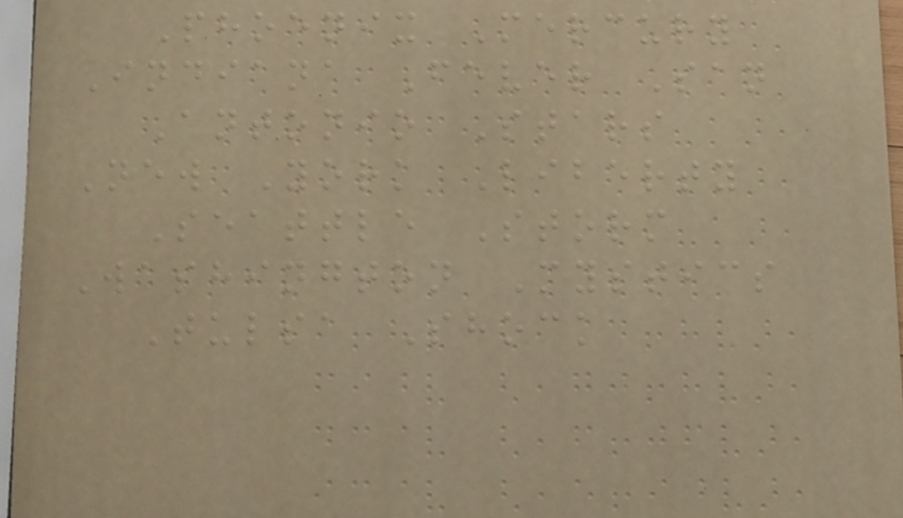Phoenix Mercury
Indiana Fever San
Antonio Stars
New York Liberty
Seattle Storm
Washington Mystics
Tulsa Shock
